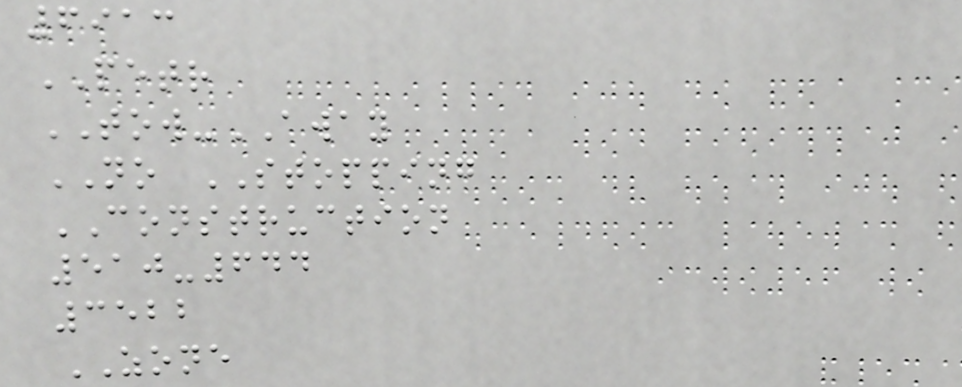6913
PETR
TOW-AWAY
NO STOPPING
CONSTRUCTION
510-644
3522
ZONE
